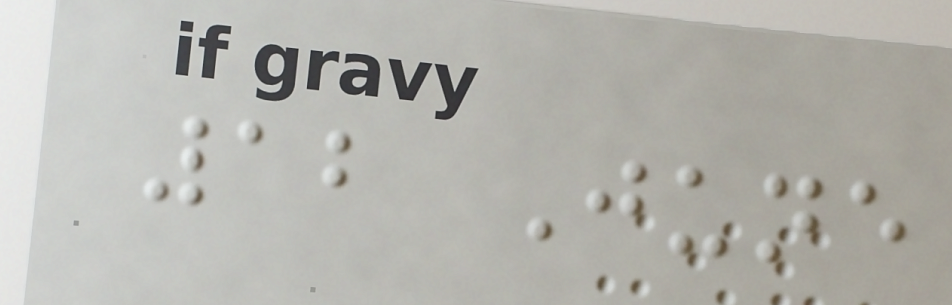12 June
